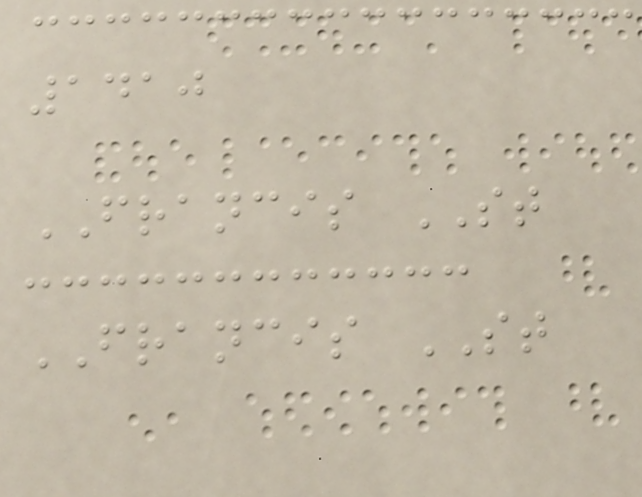1410
FRANCIS ST
FRANCIS ST
